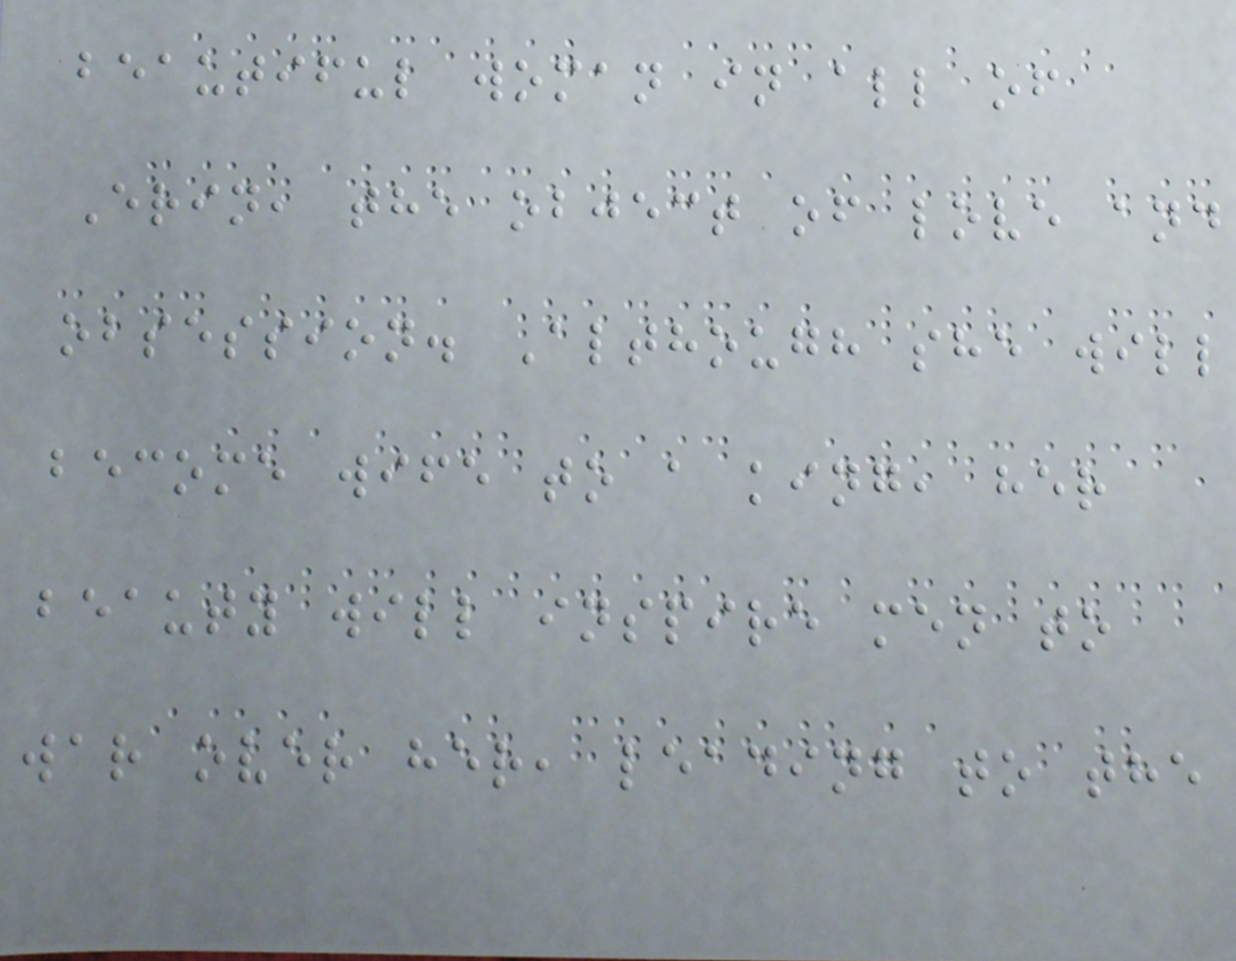beautiful woman in all of
Erin, the object of love and
obsession. Although she will
become wife to a king, her
beauty will inspire men to
war over her, leading to the
